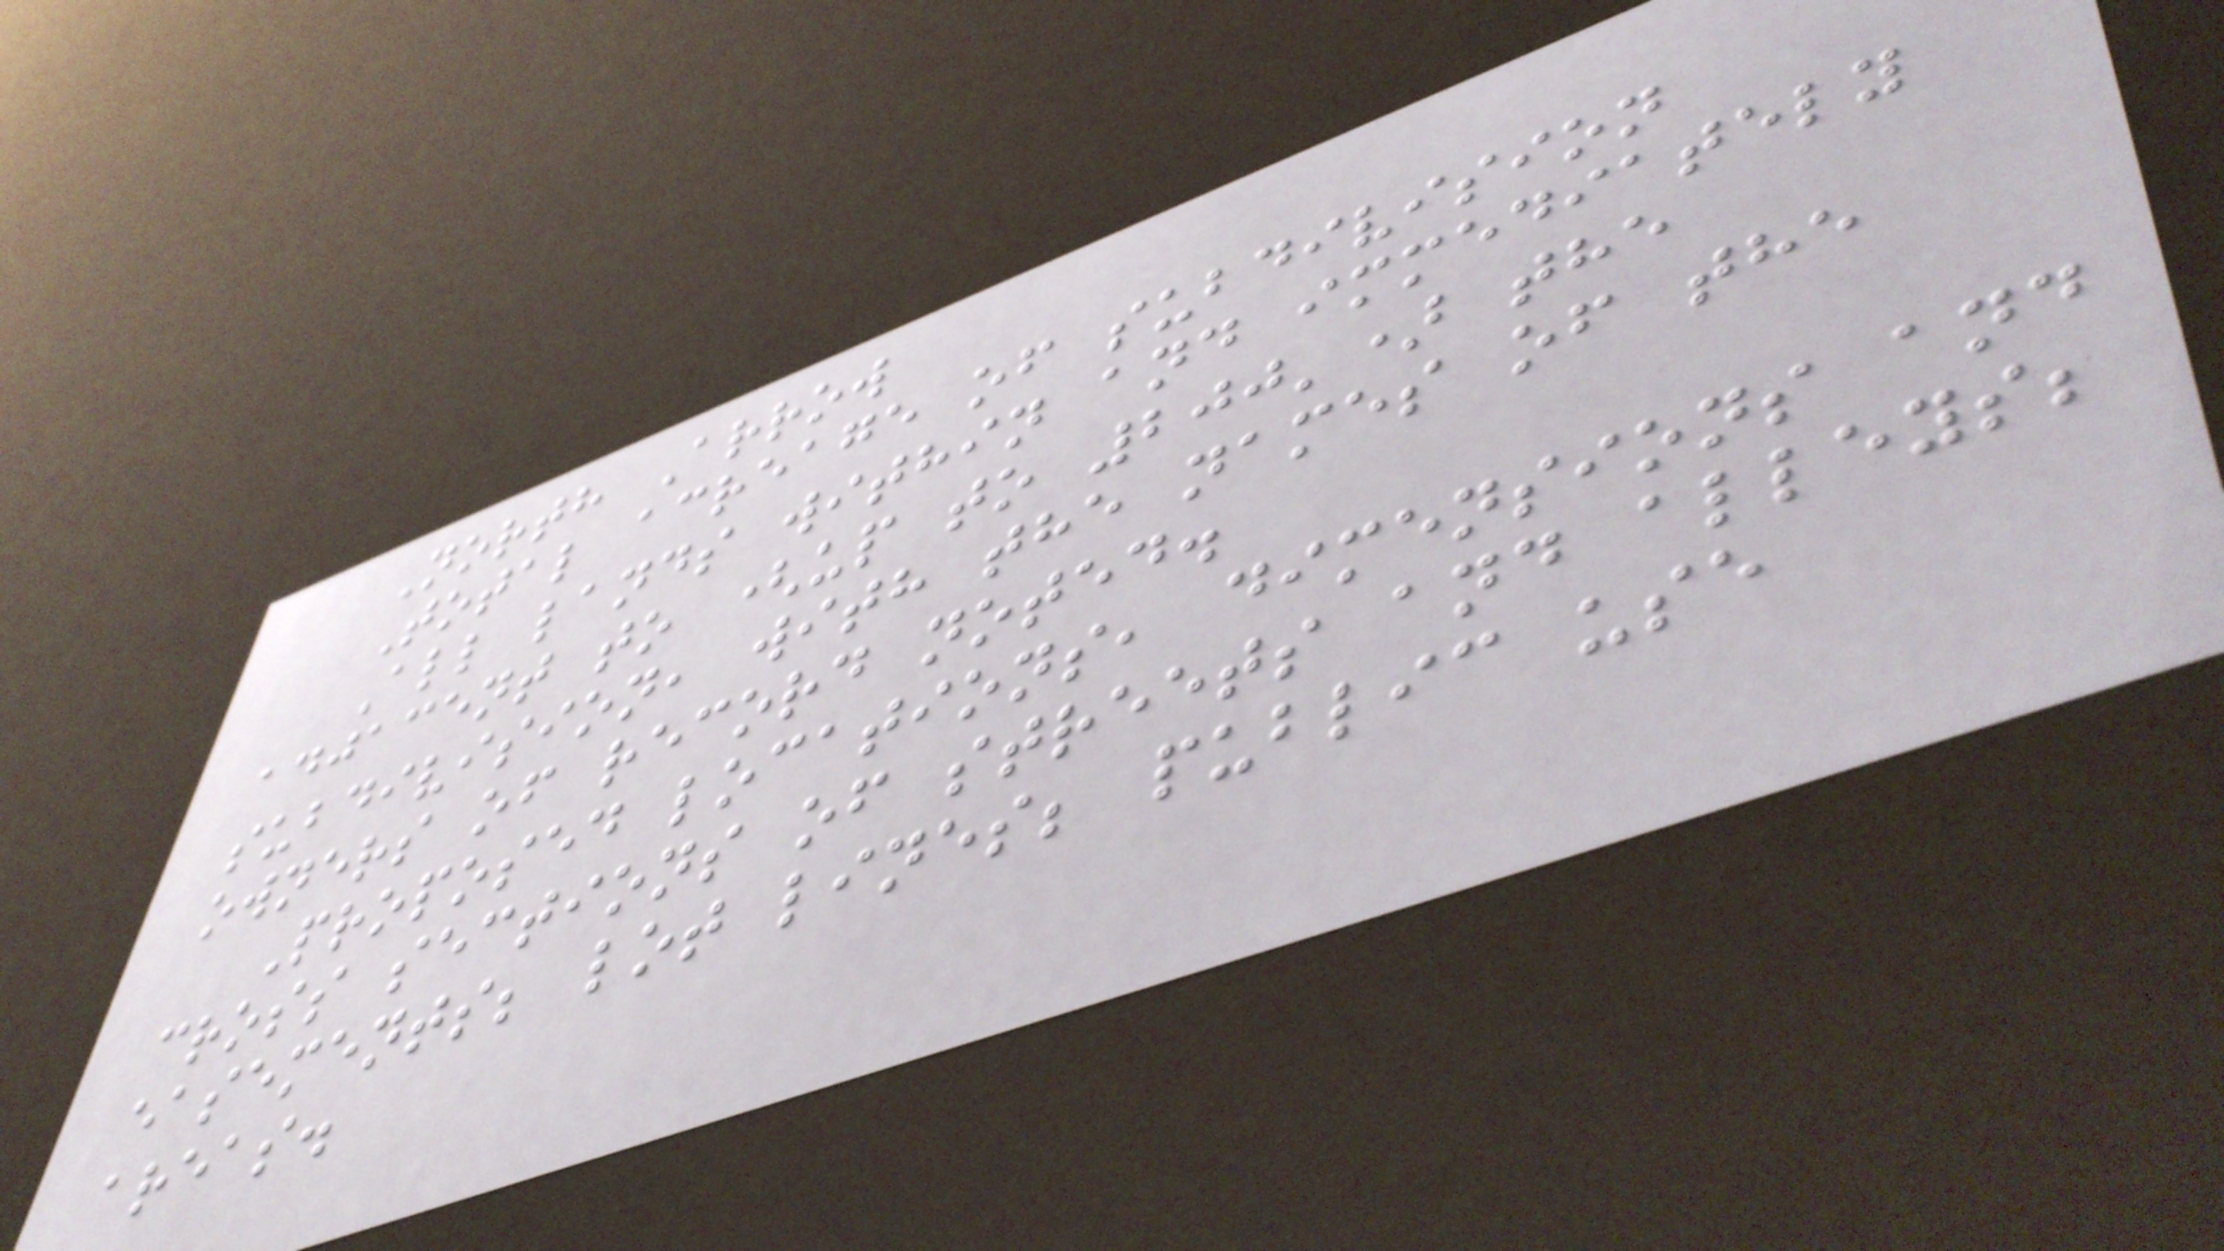North Arrow
Total acreage of subdivision
All lands within and immediately
adjacent to (up to 200') the
subdivision, with the names of the
owners of record noted.
Proposed locations, dimensions and
cross sections of streets and alleys;
easements; lot lines; public use
areas.
